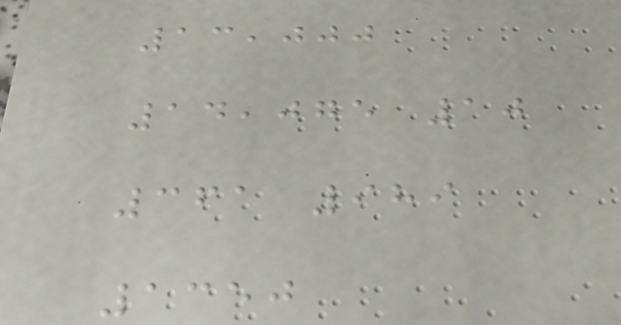13,000
14,075 10
361 989
1350
